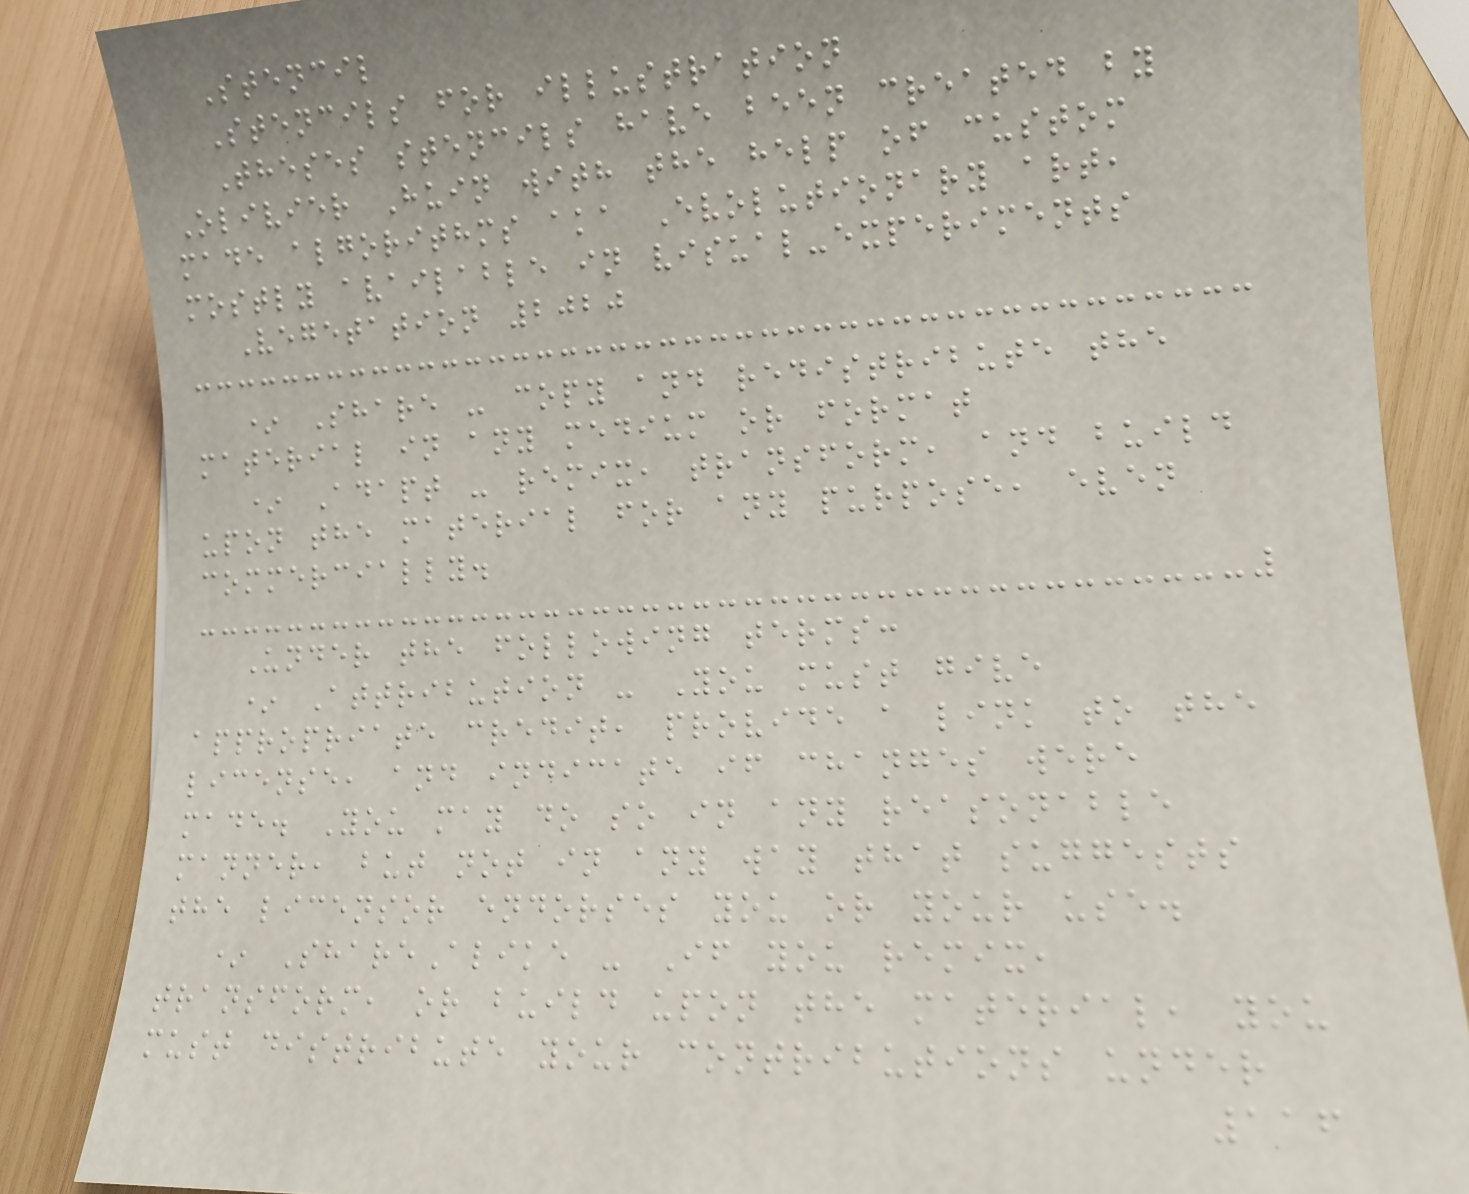Stencil
Stencils for illustration
Theses stencils have been created by
Olivier Huin with the help of custom
made algorithms aka Evolutionary art,
mostly available in visual-experiments
Vegetation 2020
* Share - copy and redistribute the
material in any medium or format
* Adapt - remix, transform, and build
upon the material for any purpose, even
commercially.
Under the following terms:
* Attribution - You must give
appropriate credit, provide a link to the
license, and indicate if changes were
made. You may do so in any reasonable
manner, but not in any way that suggests
the licensor endorses you or your use.
* ShareAlike - If you remix,
transform, or build upon the material, you
must distribute your contributions under
116
